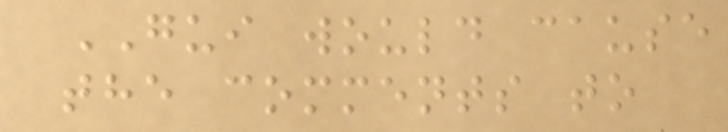GUI would cause
the comments to
